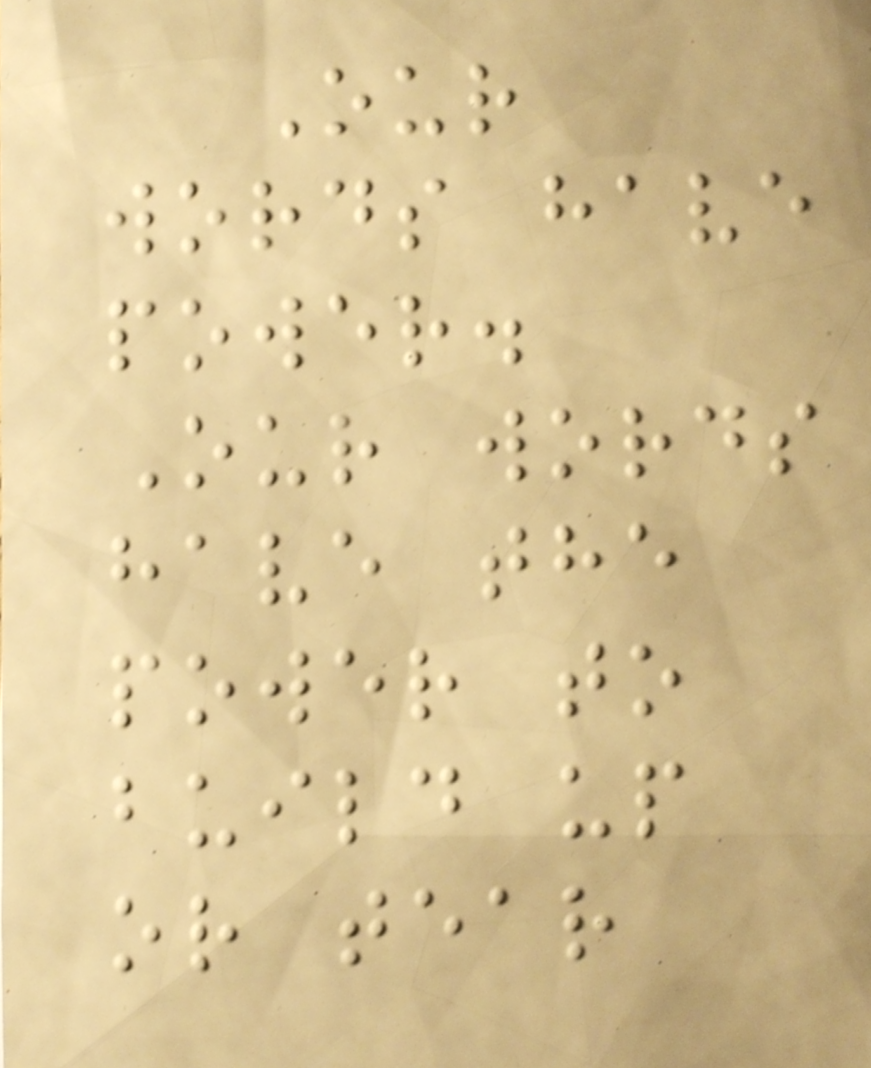Our
words have
power.
Our words
have the
power to
build up
or tear
